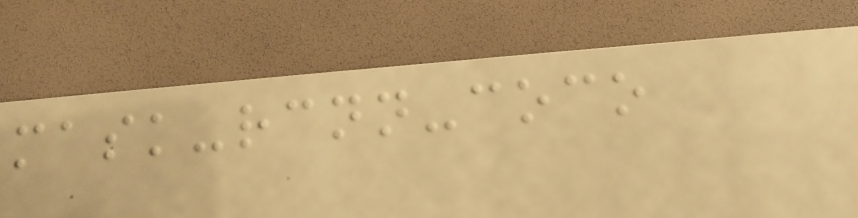mask-rcnn-coco
